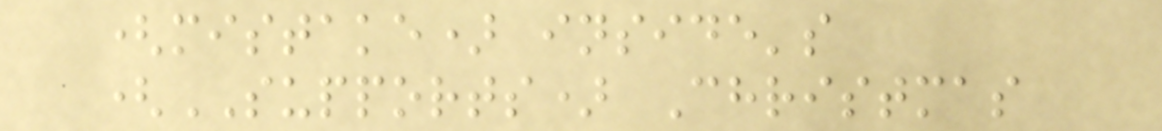(mistake) inside's
(SUPPORTS) Christmas
